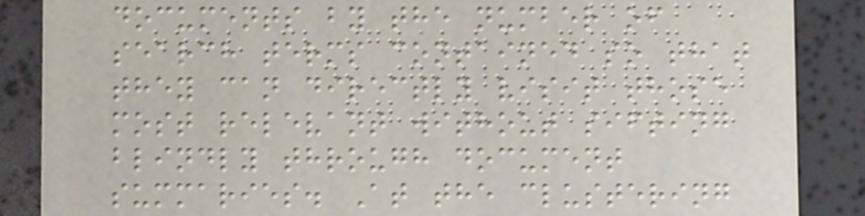documents by the number of
search terms contained so that
they can directly visit those
most relevant without sifting
blindly through document
summaries. At the clustering
